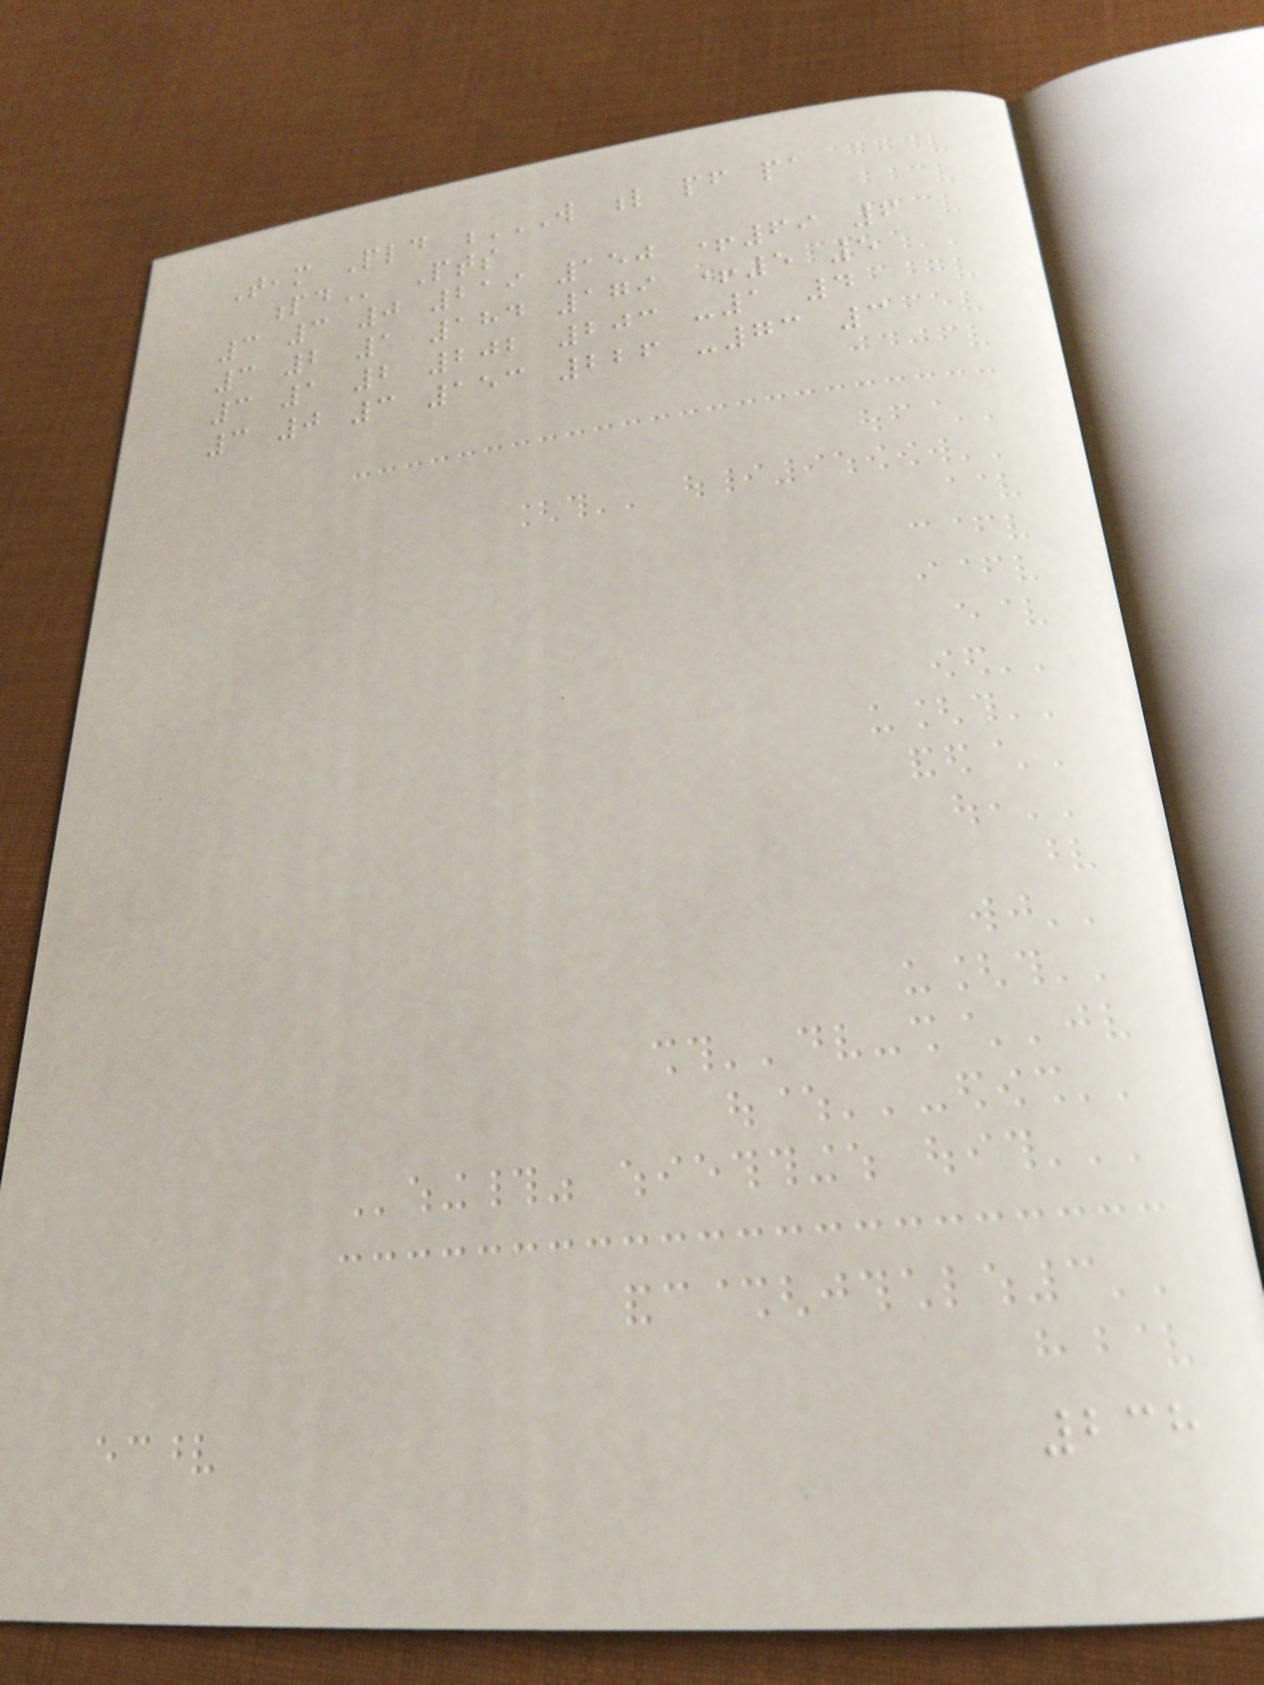Team Pld W L PF PA
PD Pts
3 3 0 219 150 +69 6
3 2 1 184 179 +5 5
3 1 2 202 203 -1 4
3 0 3 153 226 -73 3
238
